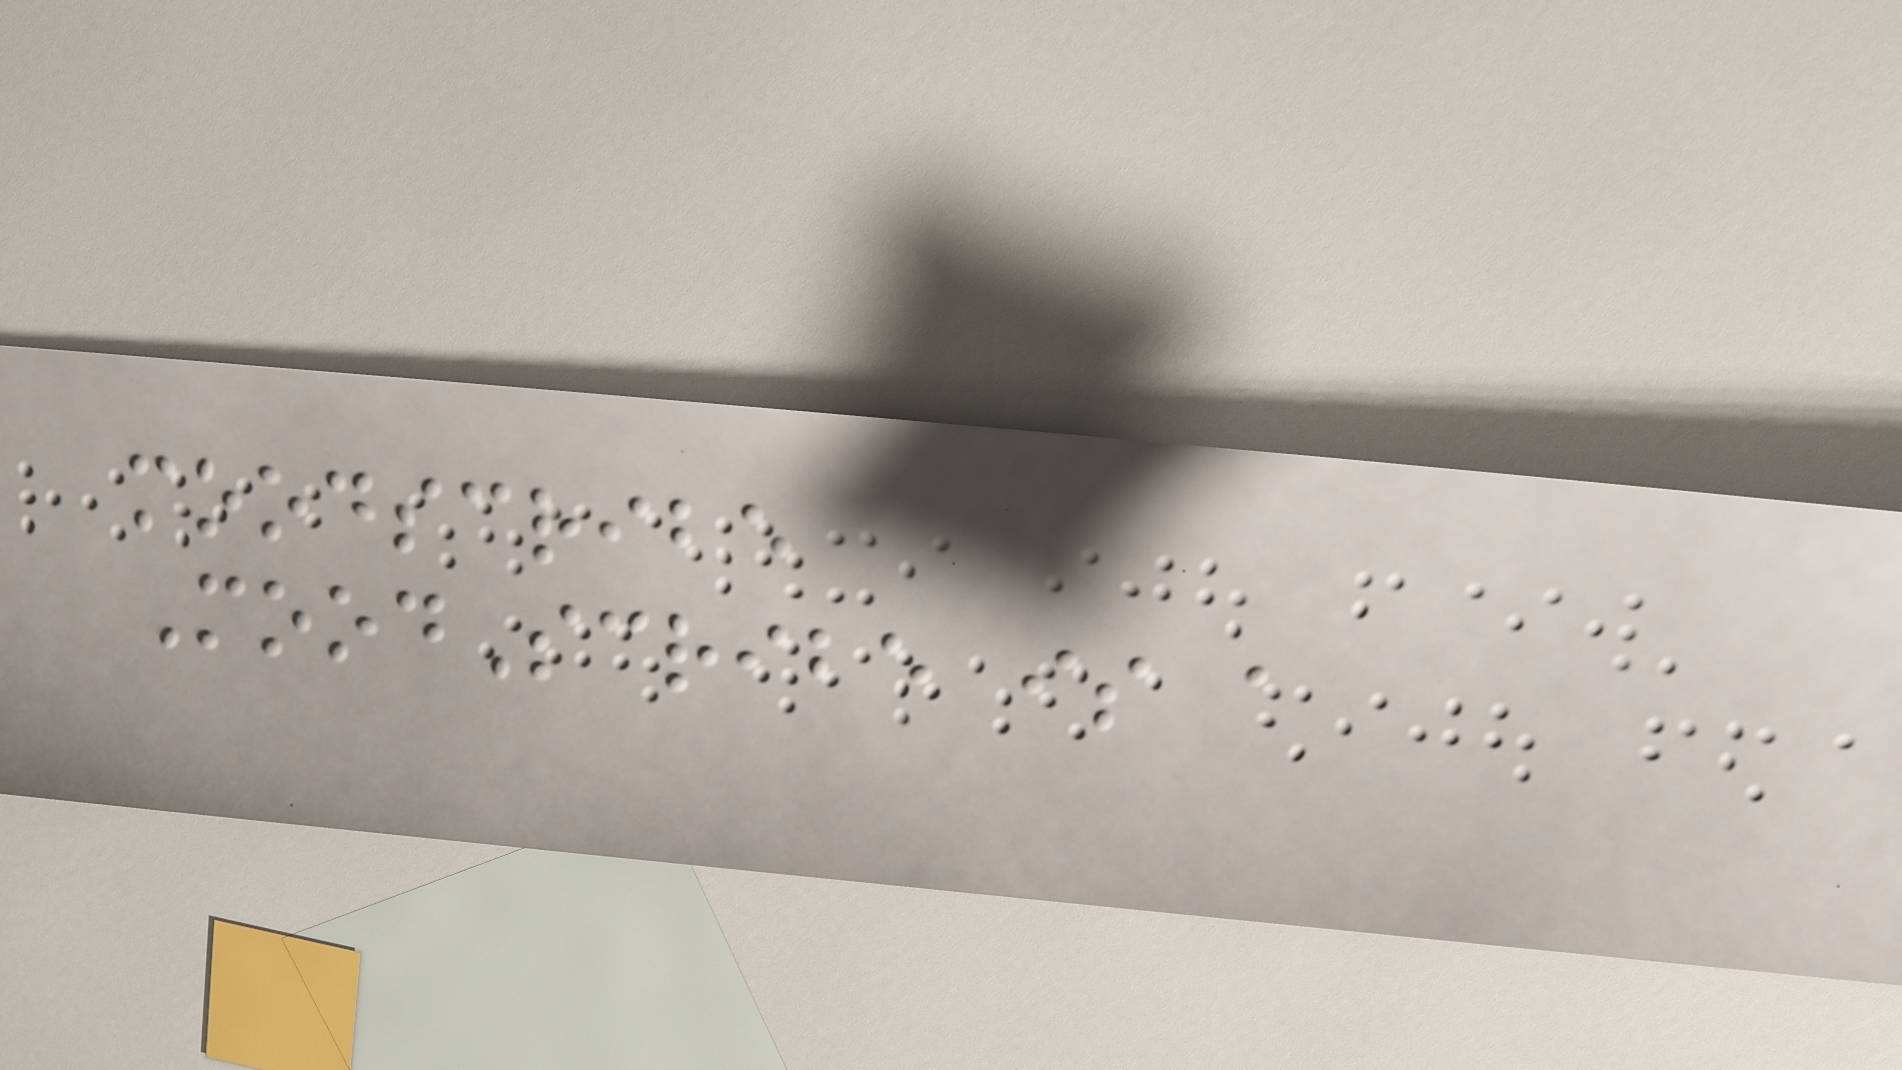moodscribe
MoodScribe is a
